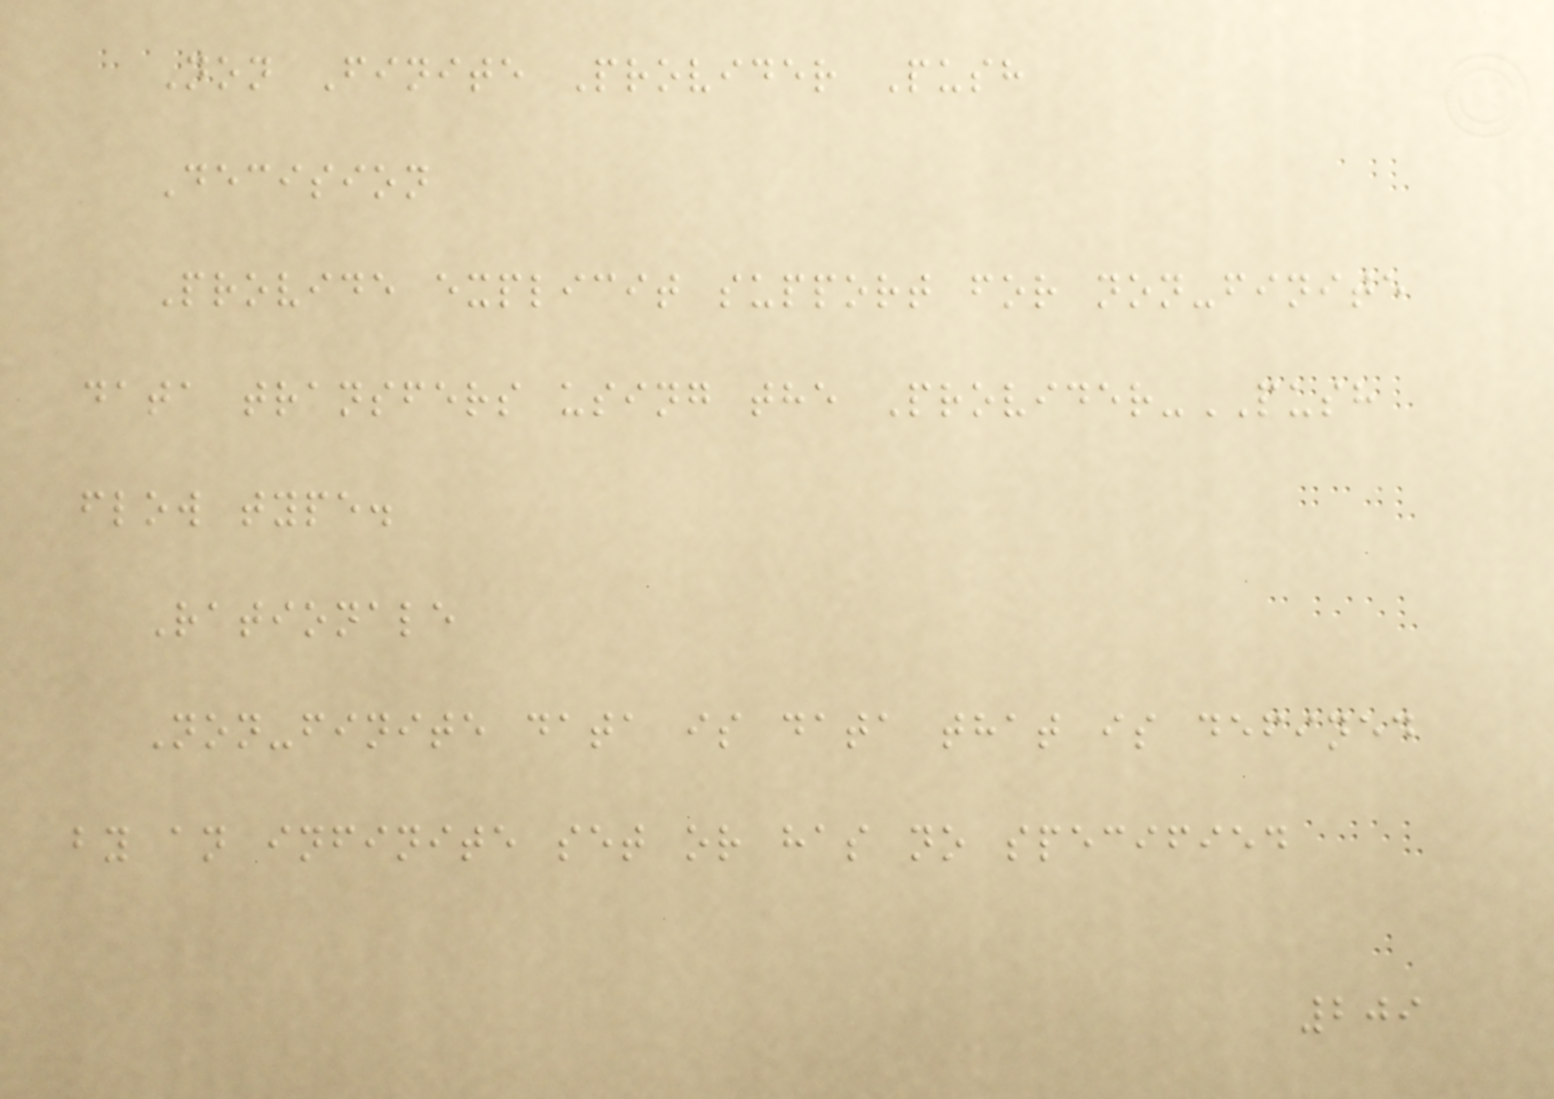Non Finite Provider Push
Decision
Provide explicit support for non-finite
data transfers using the Provider-PUSH
flow type.
Rationale
Non-finite data is data that is defined
by an infinite set or has no specified
209
